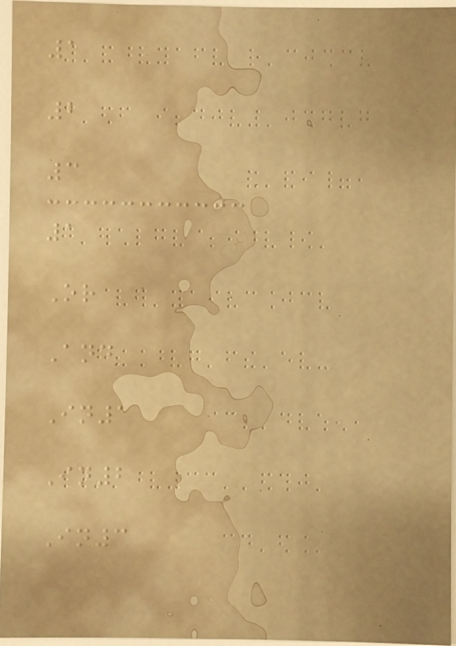1
2
3
1
Or
And
In1
In2
In3
